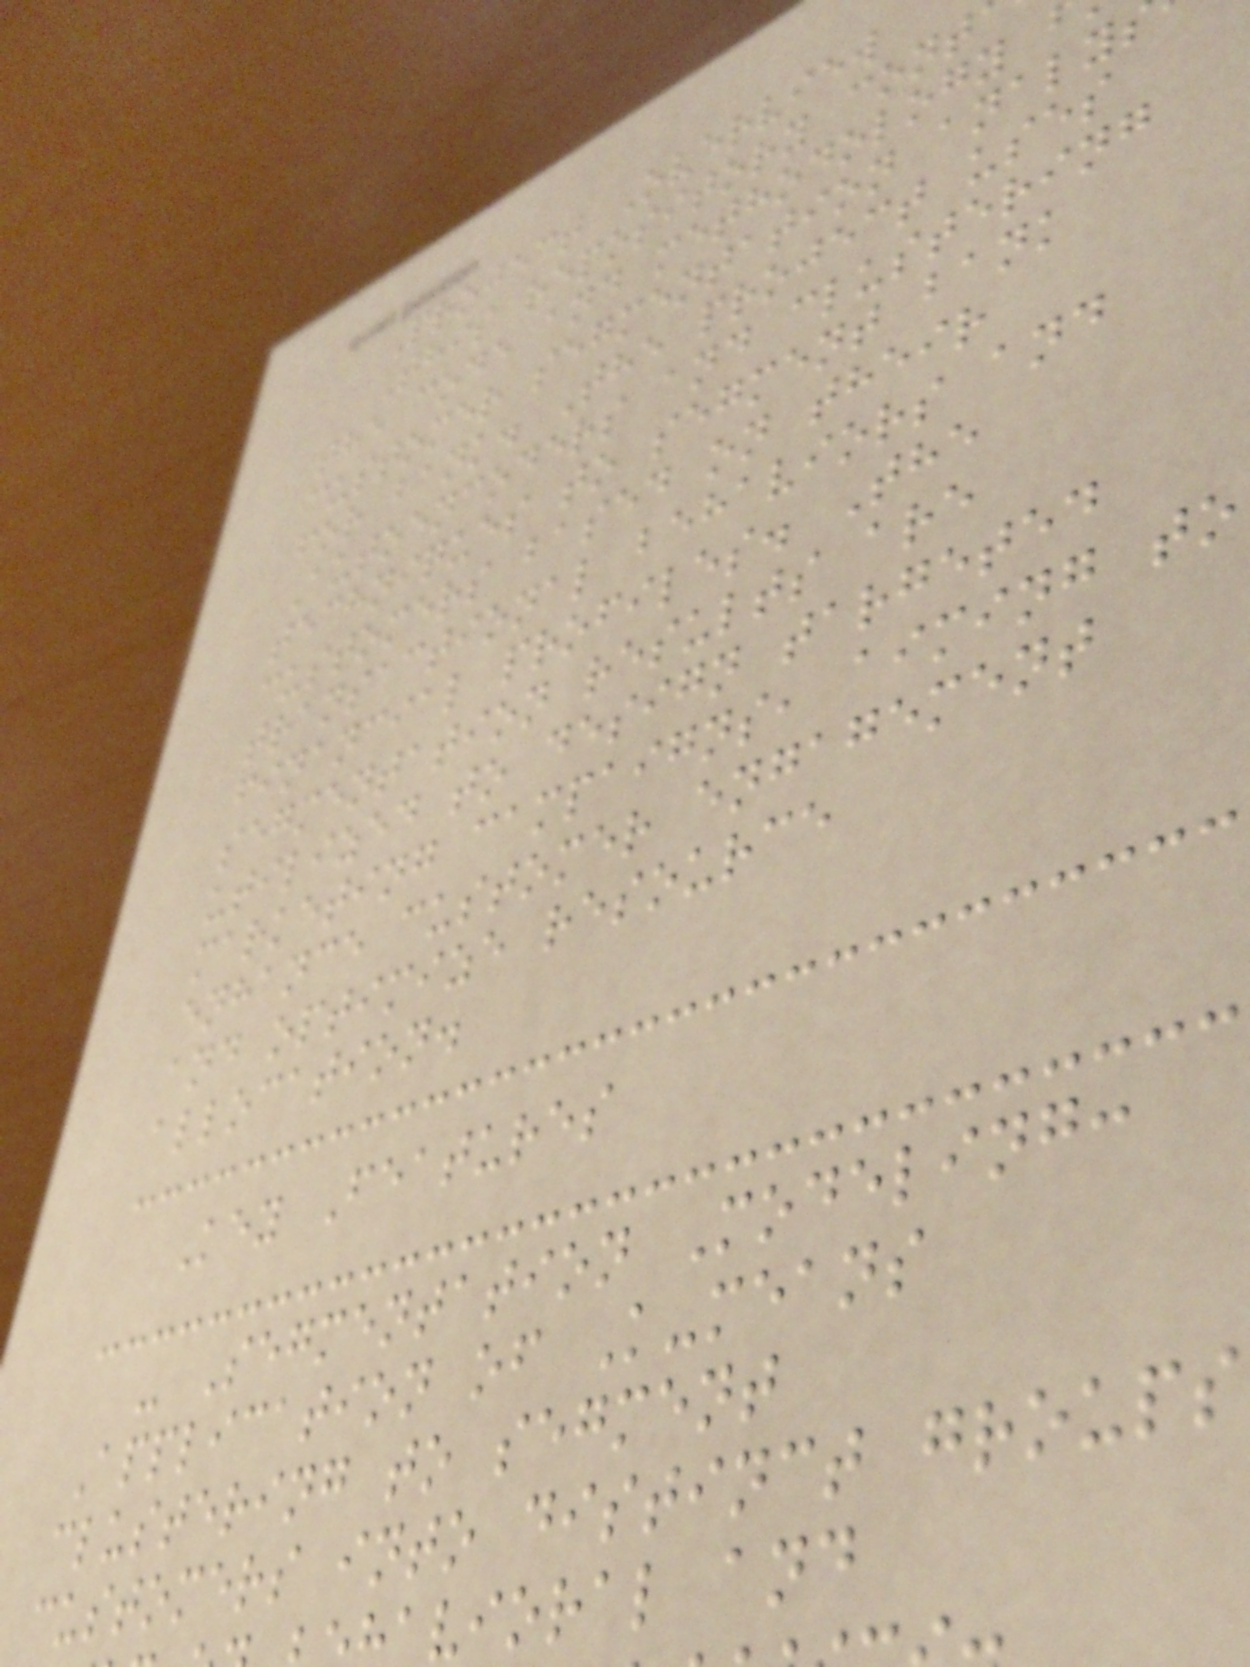Project Overview
This repository cont
the code and methodology
customer segmentation analy
for bank. The project uses
Autoencoders and clustering
techniques to segment bank
customers based on their
transactional behaviors and
financial profiles. The
segmentation results are
utilized to design targeted
marketing campaigns, aiming to
enhance customer engagement
and optimize resource
allocation.
Key Features
- Segmentation Modeling:
Application of K-means
clustering to segment
customers into distinct groups
avioral and
